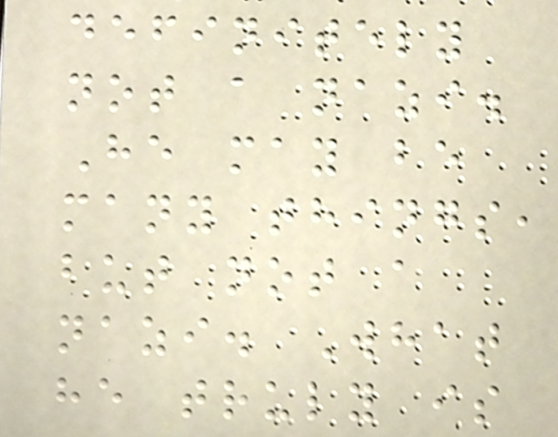definitely
not a nazi.
He may be
many things,
but not a
nazi. What
he truly is
